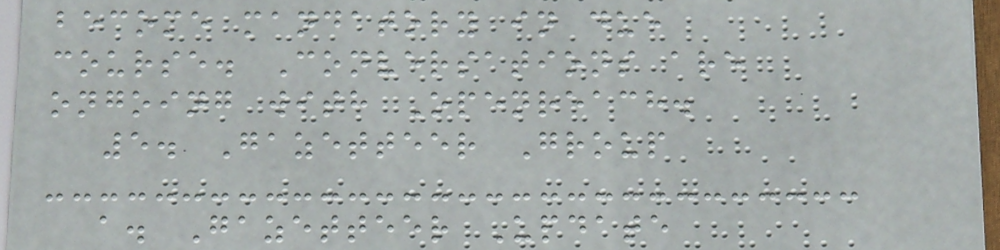become mandatory in due
course. Conversations are
ongoing with Openreach.
5. Gazetteer Group
a. Gazetteer Update
